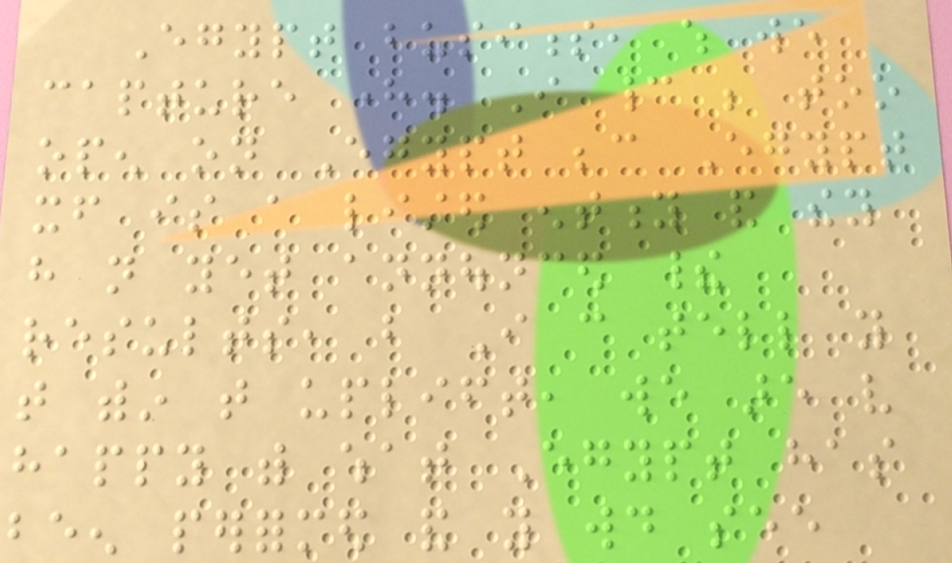Egypt business, which we
capture here. I cannot be too
open on Egypt because Egypt
itself is a listed entity and they
have not yet announced their
results, but I can tell you
that within that uplift, we are very
happy with what Egypt has
been performed and you would see
